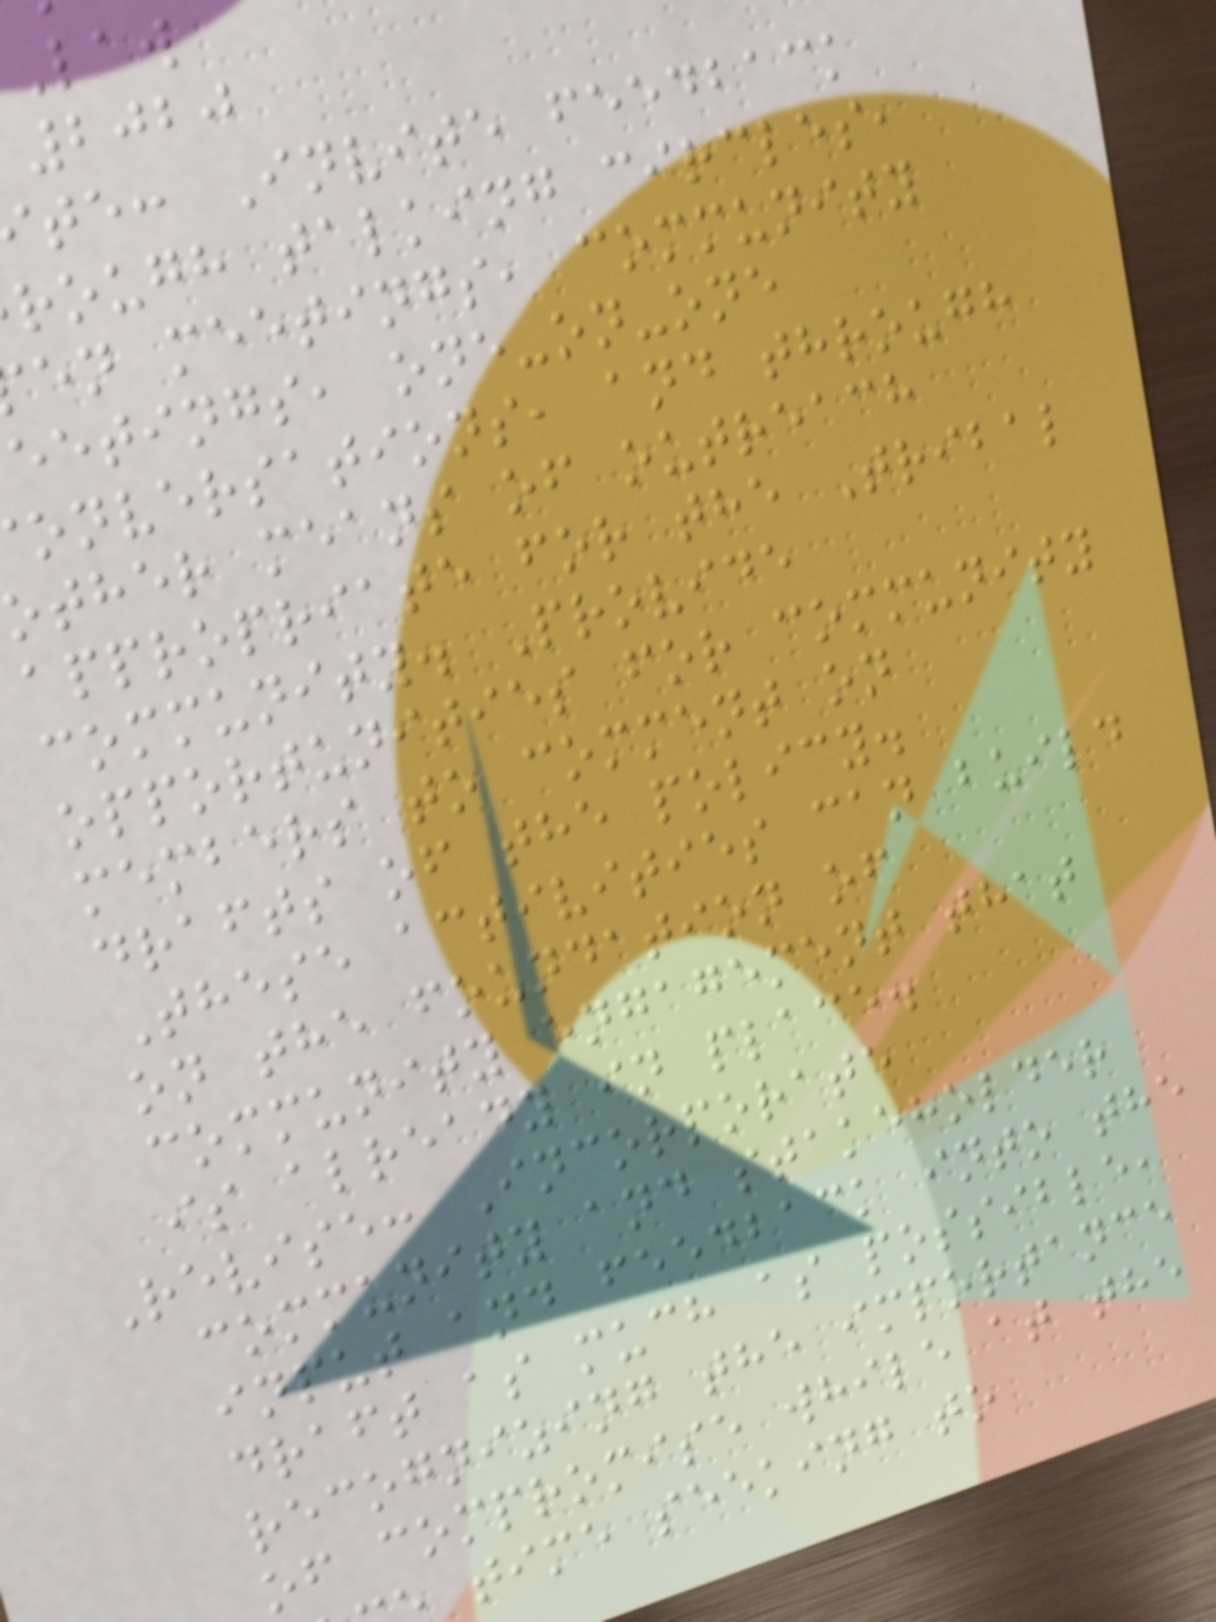Law
2020
te: Invite feedback
rough talking circles,
en meetings, community
eetings, one-on-one
onversations, and through
other means of outreach
appropriate for the Tribal
community. Provide
opportunities for community
members to comment on
drafts of the policy.
These activities can build
on the foundation of
community engagement that
is already in place.
Revise: Incorporate
community and stakeholder
input and feedback into the
draft as much as possible,
recognizing the importance
of compromise while at the
time seeking to
